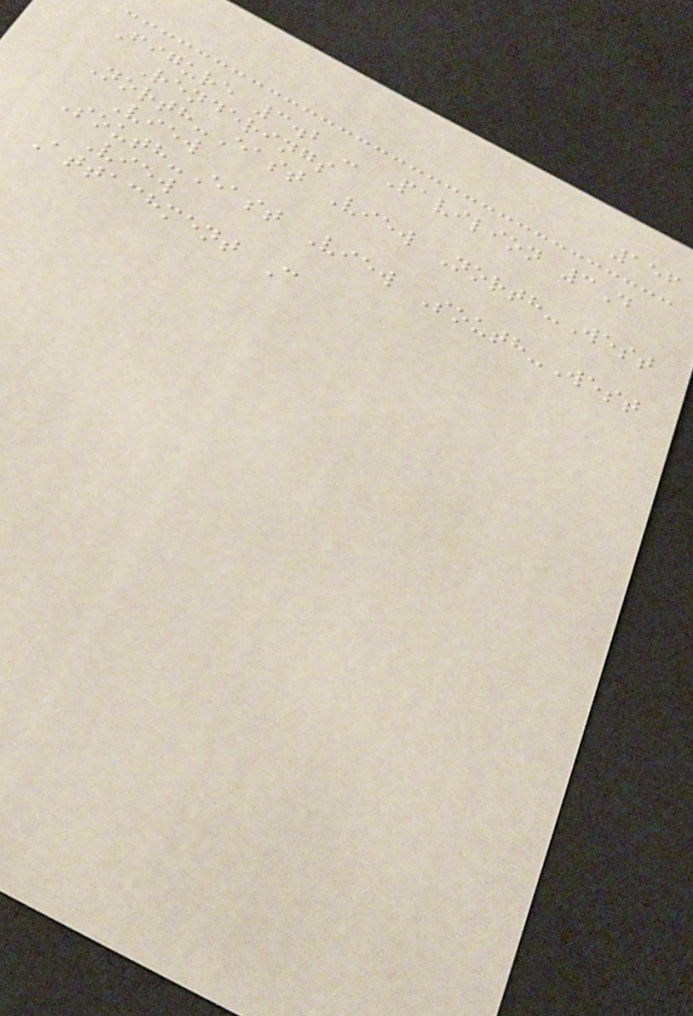156
Figure 3.2 - Pavilion 3D
Renderings
North-East View North-West
View
South-East View South-West
View
Attachment C
